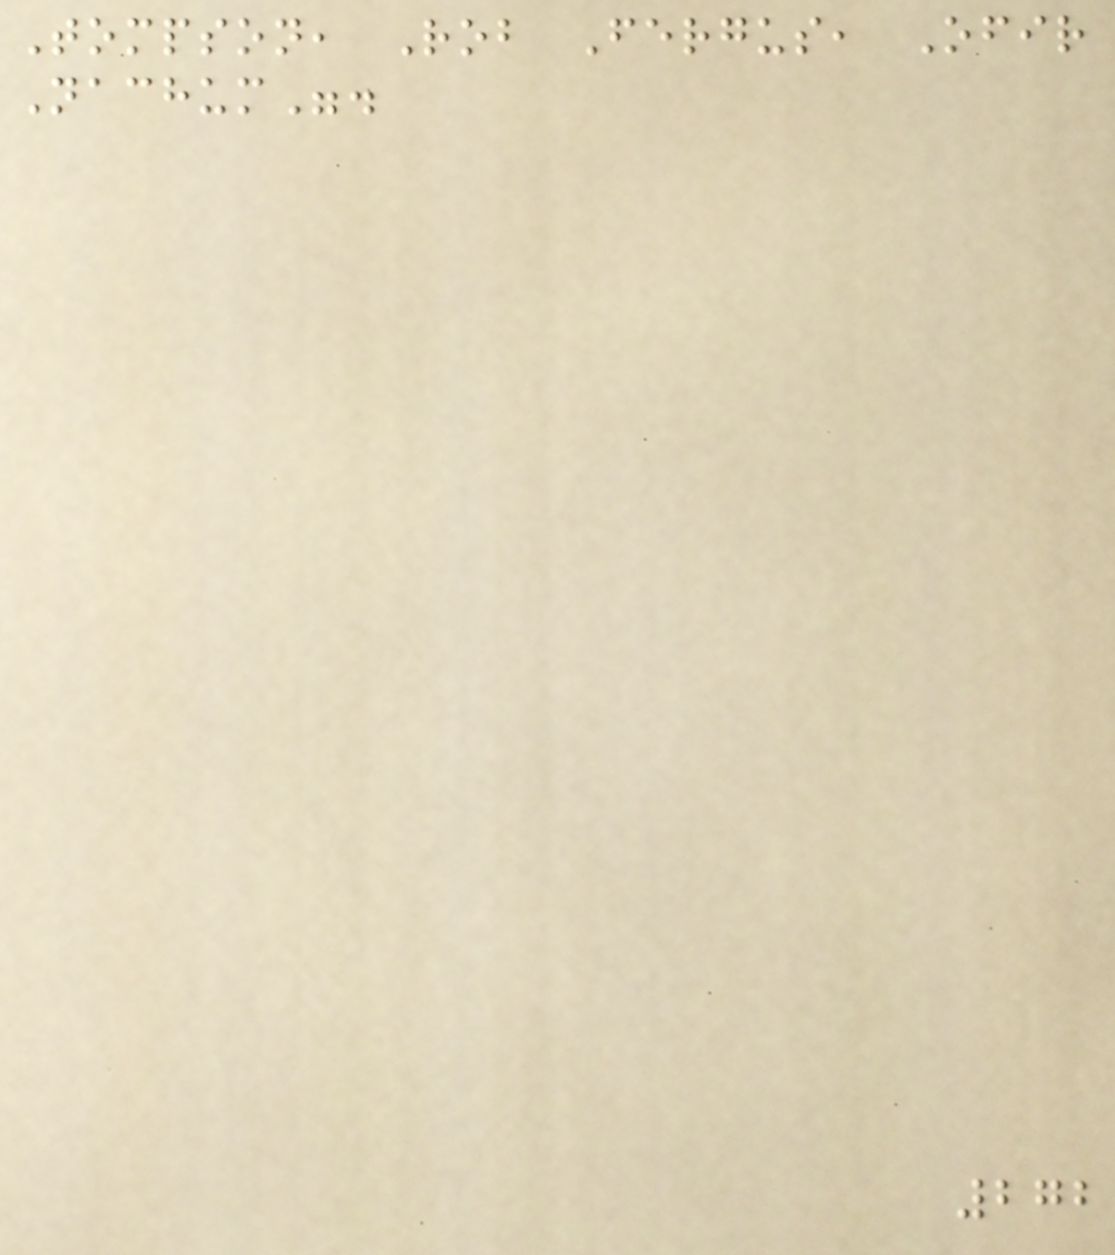Tompson, Rob Fergus, Ofir
Nachum".
272
